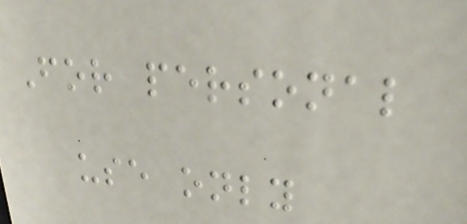For personal
use only
